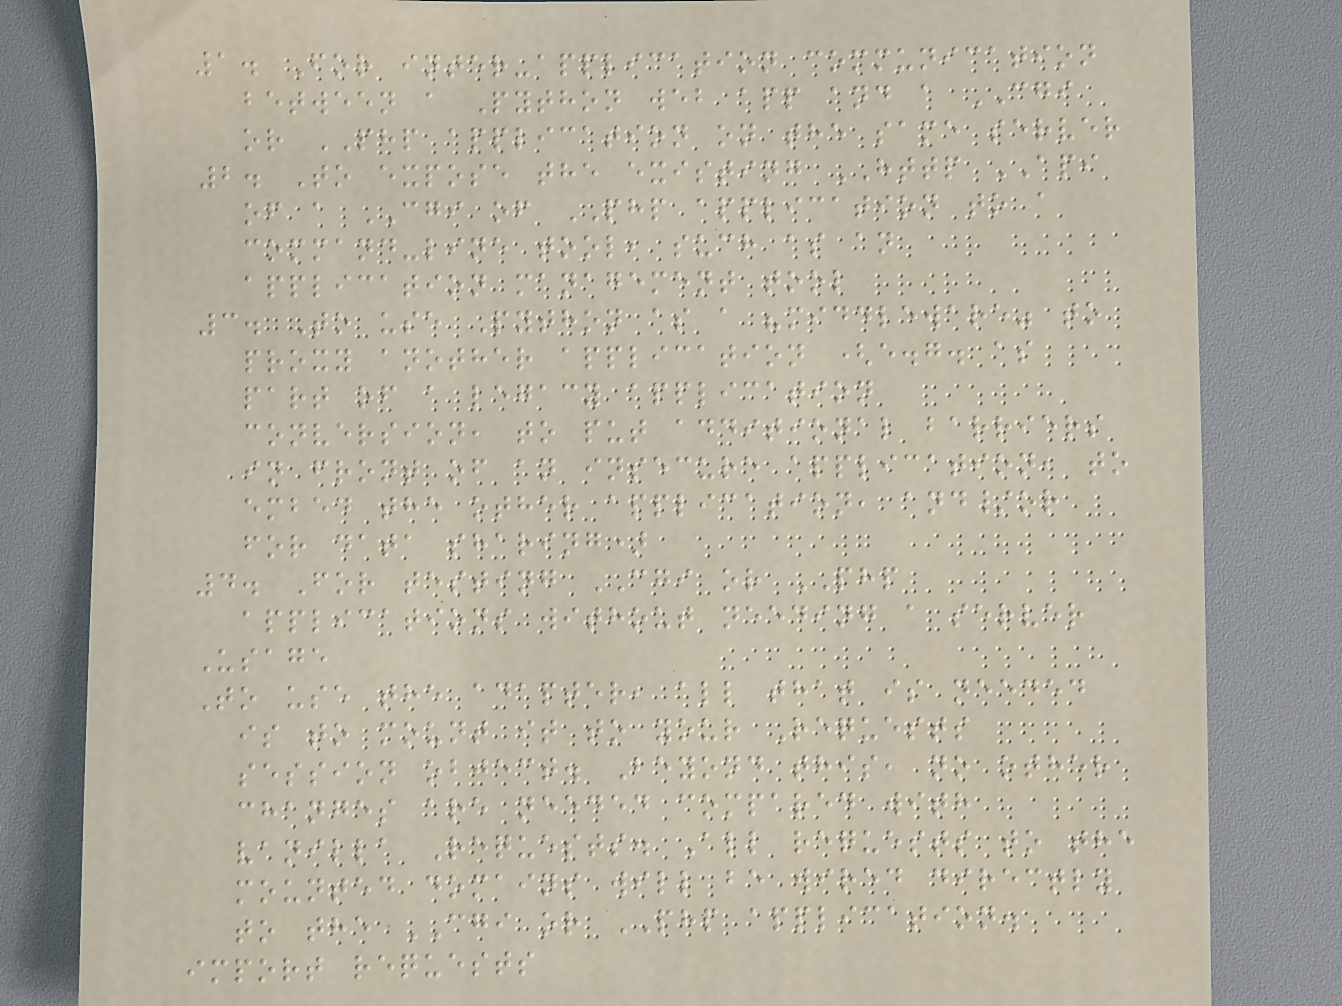1. For inter-application communication
between a Python web app and a CGI
or PHP application on the same server
2. To expose the existing HTTP API
of a CGI of PHP application to a
command-line tool, such as an
application management tool
3. To use Python as a "middleware" to
proxy another application (e.g. as
part of a legacy application
conversion, to put additional barriers
in front of an insecure application, to
embed the other application, and/or
for data sharing)
4. For testing CGI or PHP
applications without needing a server
Usage
To use the adapter, all that is needed
is to mount it to your Requests
session object. Beyond this, no other
changes are needed compared with
vanilla Requests. All requests to the
mounted domains will be wired directly
to the CGI or PHP application.
import requests
